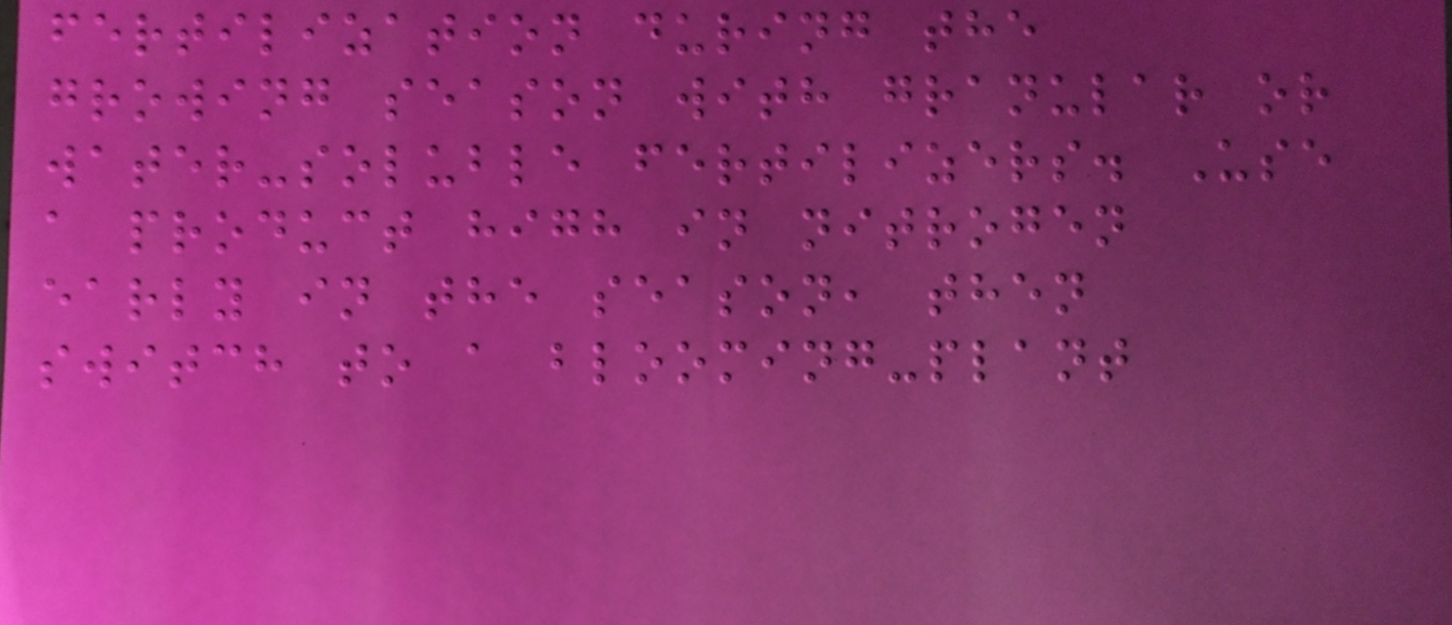fertilization during the
growing season with granular or
water-soluble fertilizers. Use
a product high in nitrogen
early in the season, then
switch to a blooming-plant
